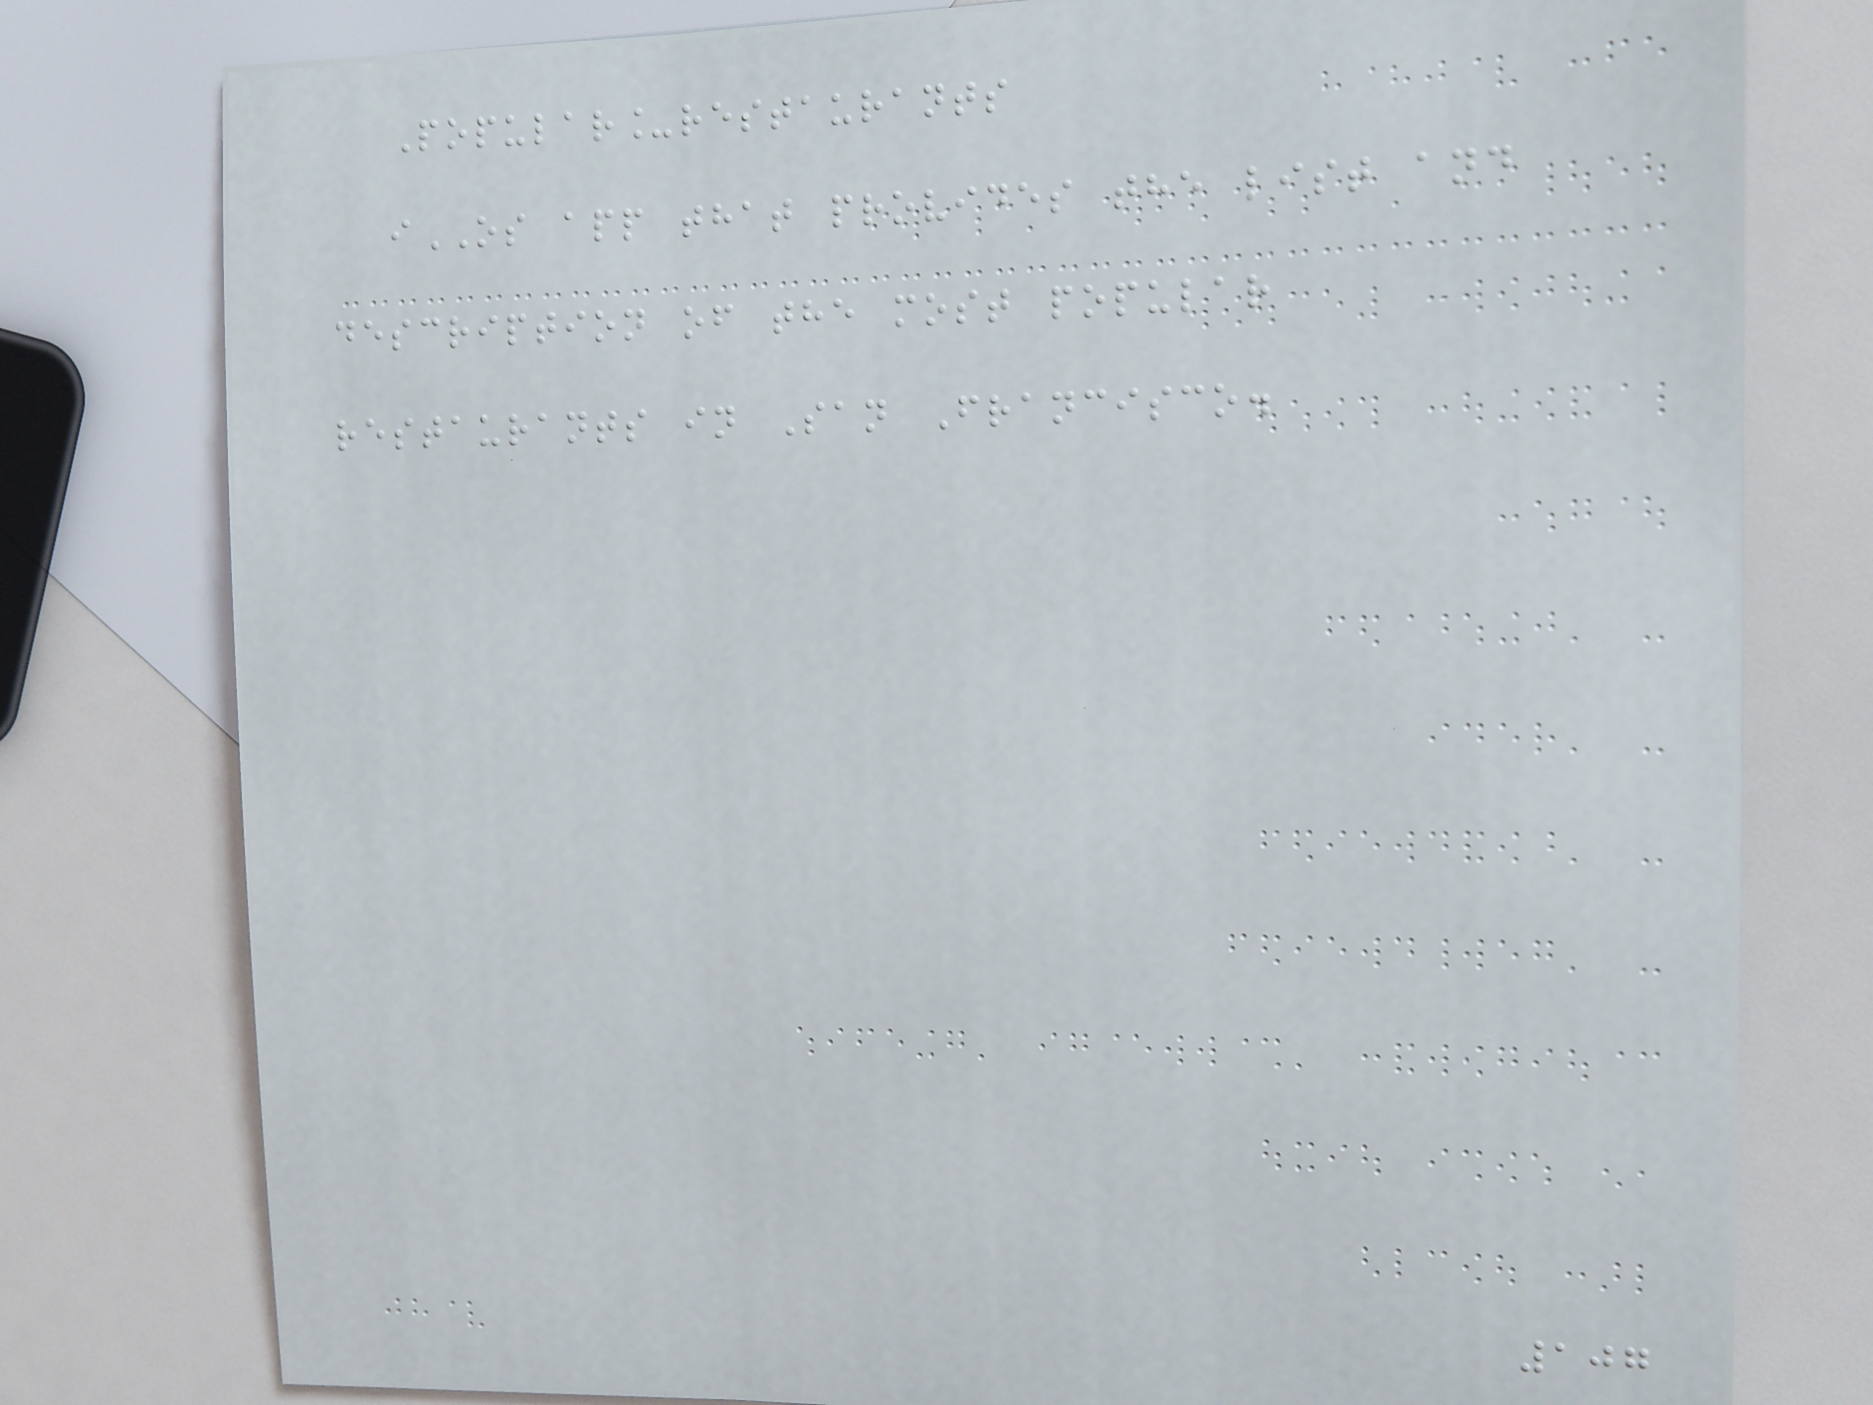Popular_restaurants
iOS app that provides the list and
description of the most popular
restaurants in San Francisco.
107
